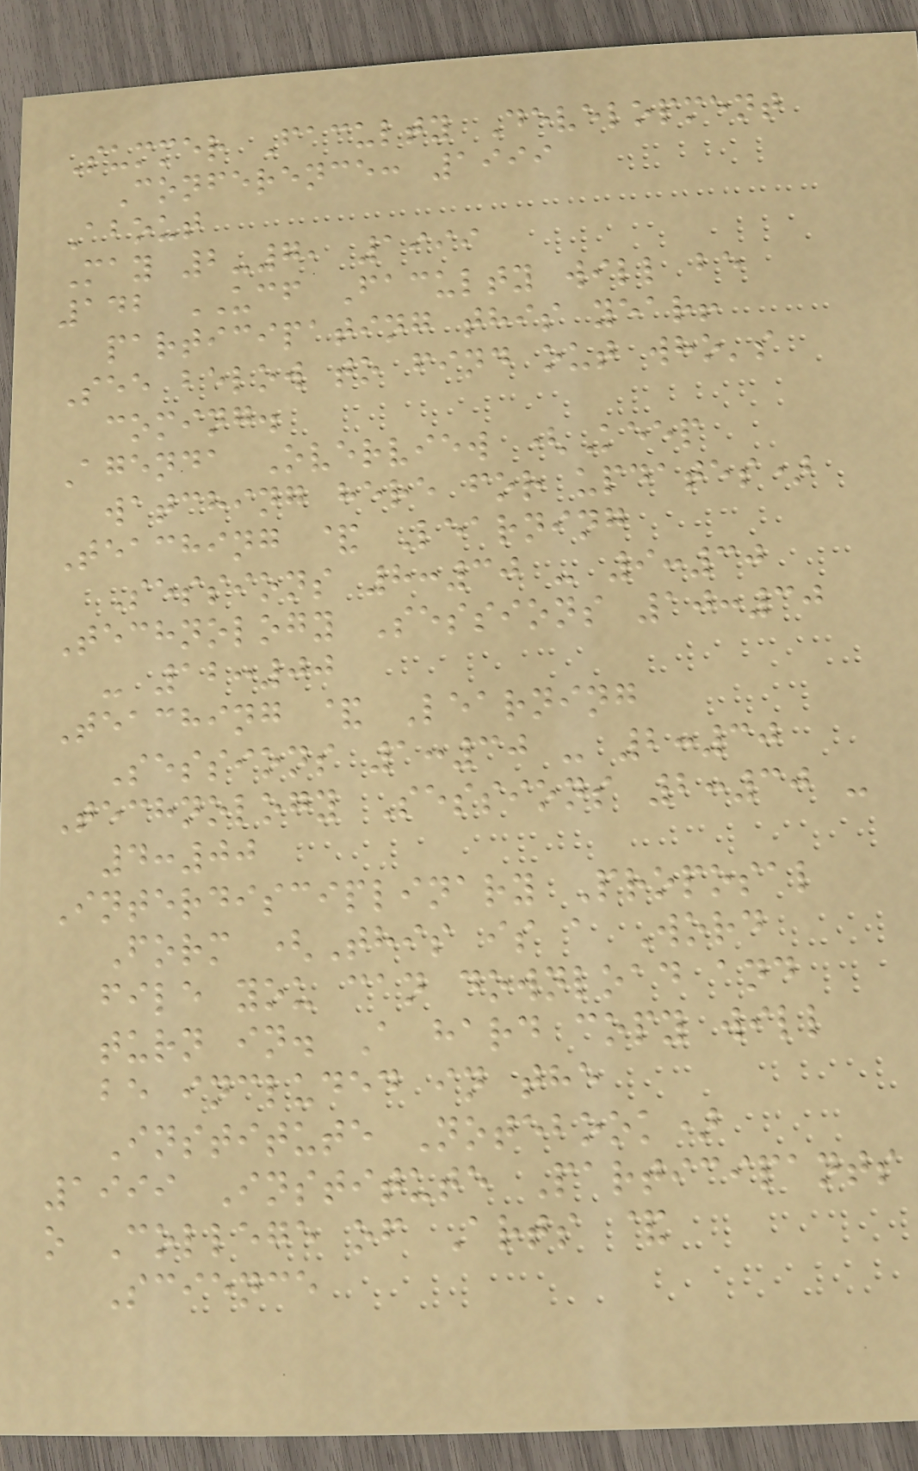Summer Faculty Development
Conference: 1999
About
May 2-7, 1999
142 UCF Faculty will be
participating this year!
See below to find out who's
coming.
Agenda Overview (Keep
watching here for updates)
Teaching & Learning
Sessions 8:30 - 9:30
Technology Sessions 10:30
- 12:00
Teaching & Learning
Sessions 1:30 - 2:30
Technology Sessions 2:30 -
4:00
Interdisciplinary Proposal
Form (This is a Word
file you can download and
turn in. A hard copy will
be included in the
Institute Notebook)
1999 Institute Participants
o College of Arts &
Science
